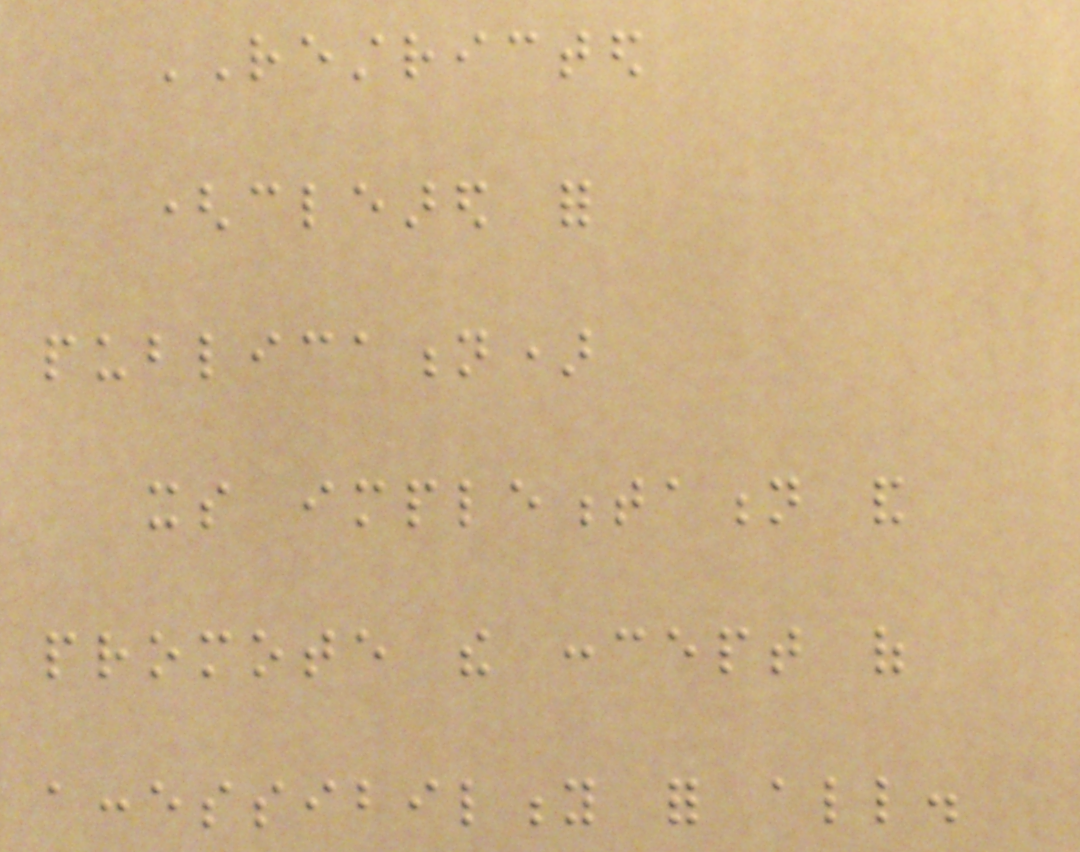RESTRICTED
(cleared for
publication)
its implementation and
promote the concept of
accessibility for all.
